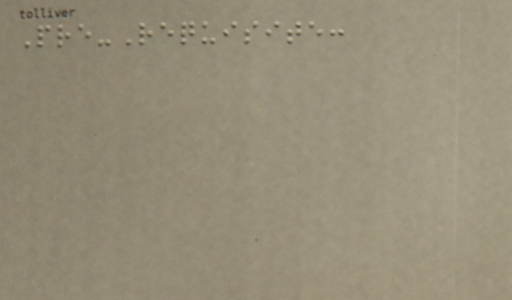Pre-Requisite:
